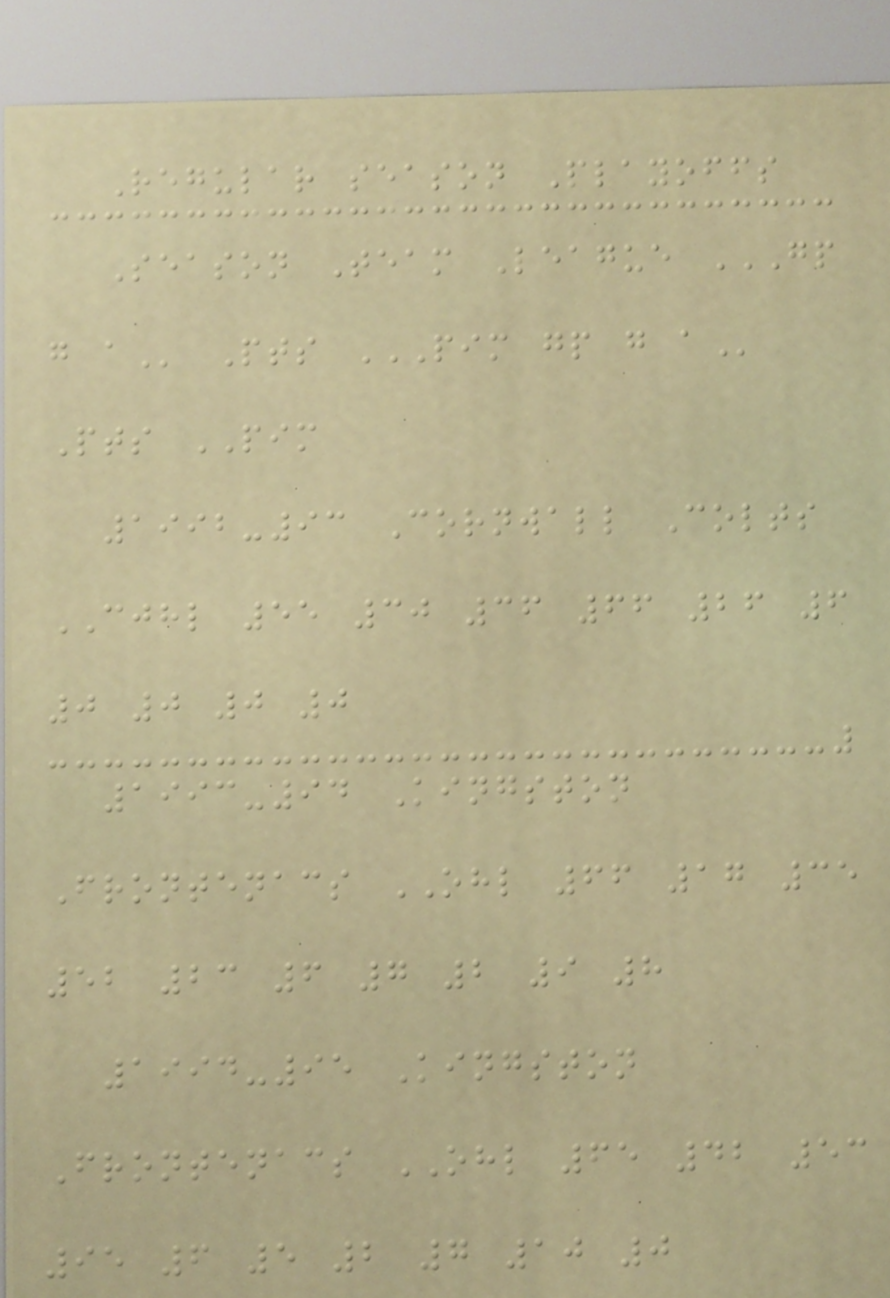Regular season Playoffs
Season Team League GP
G A Pts PIM GP G A
Pts PIM
1992-93 Cornwall Colts
CJHL 55 30 36 66 26 6
0 0 0 0
1993-94 Kingston
Frontenacs OHL 66 17 35
52 23 6 7 2 9 8
1994-95 Kingston
Frontenacs OHL 65 42 53
95 6 5 2 7 10 0
